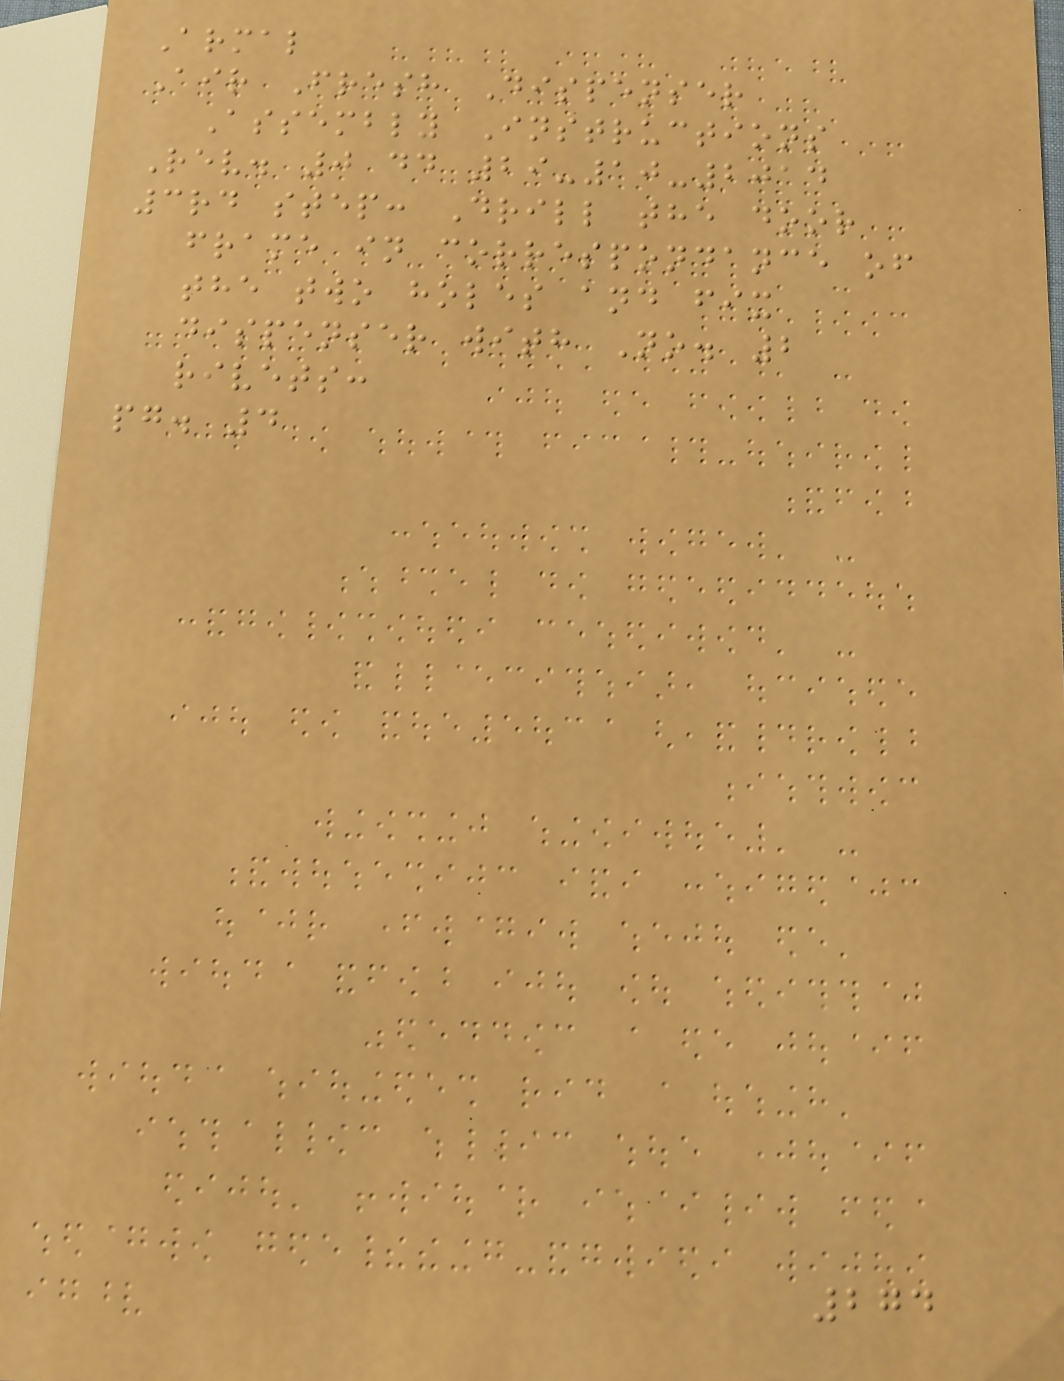Armal
Air Fresh Dispenser
Assembly Instructions
Rev. 0 dd 29-10-2014
3rd step: Drill the door
frame in correspondance of
the two holes and fix
dispenser with No. 2
rivets:
pg. 4
274
